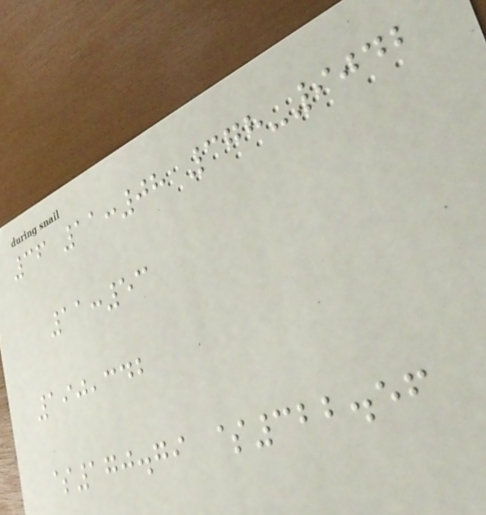36 11:08 378-9042
11:53
190,342
$170.79 $322.56
